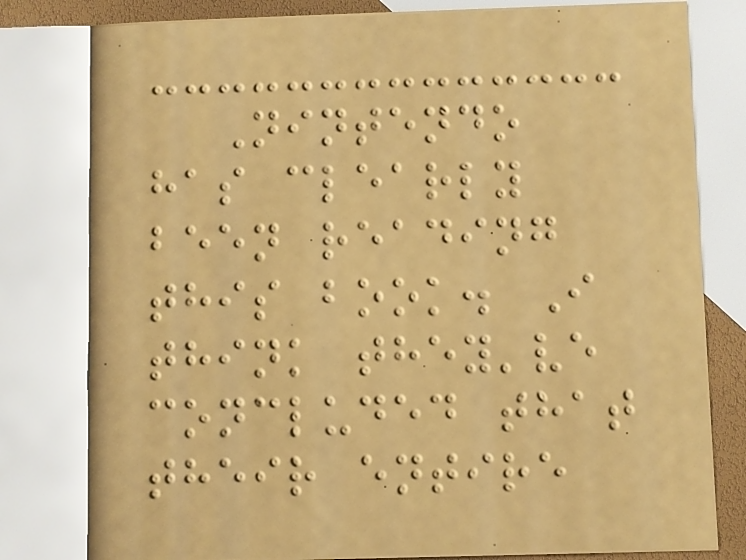Nintendo
has clearly
been reading
this book. I
think they've
concluded that
their entire
